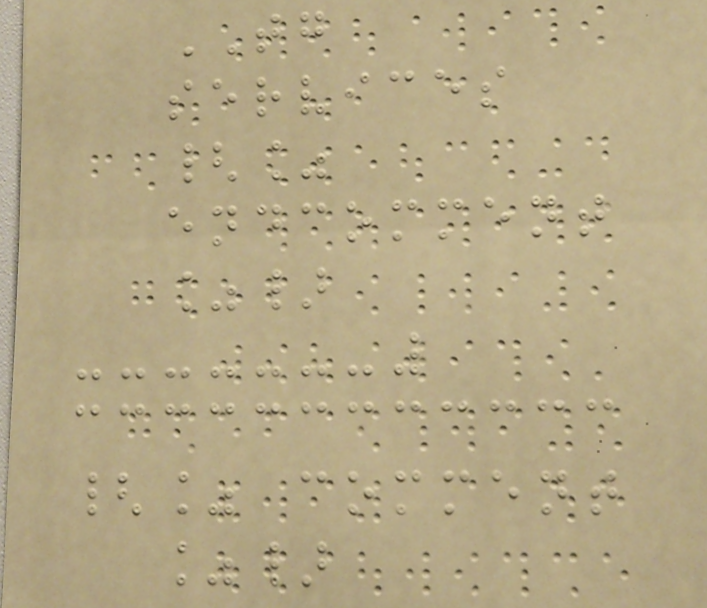TG
services
{%
endcomment
%}
{% comment
%}
